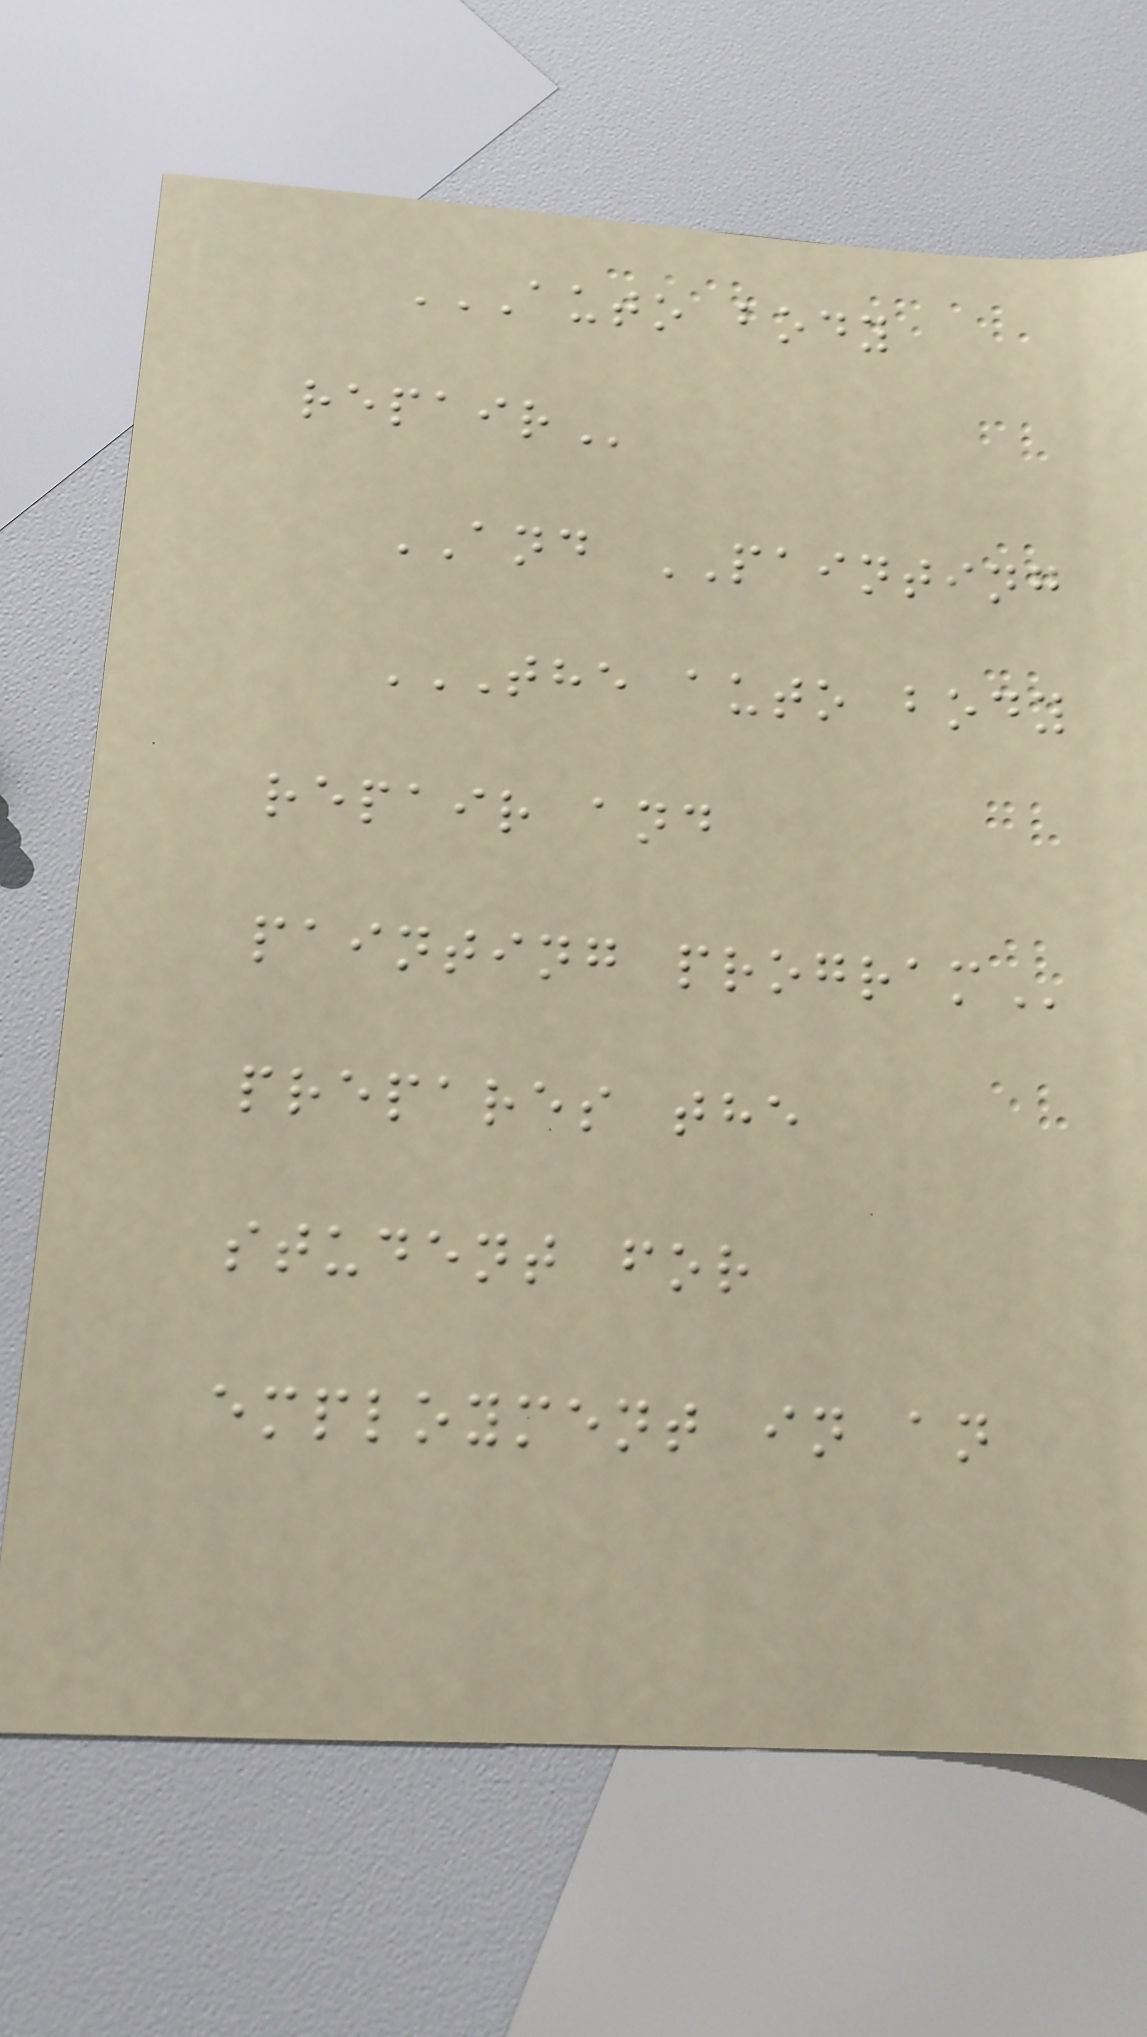AUTO BODY
REPAIR
AND PAINTING
THE AUTO BODY
REPAIR AND
PAINTING PROGRAM
prepares the
student for
employment in an
